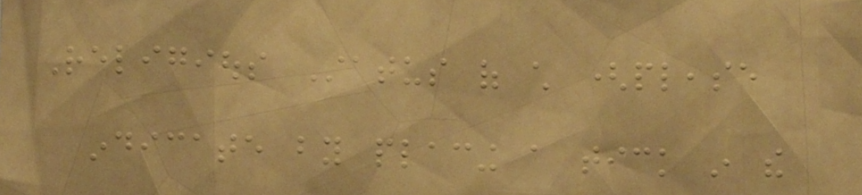Religious Status of child (please
indicate by placing a tick in the
